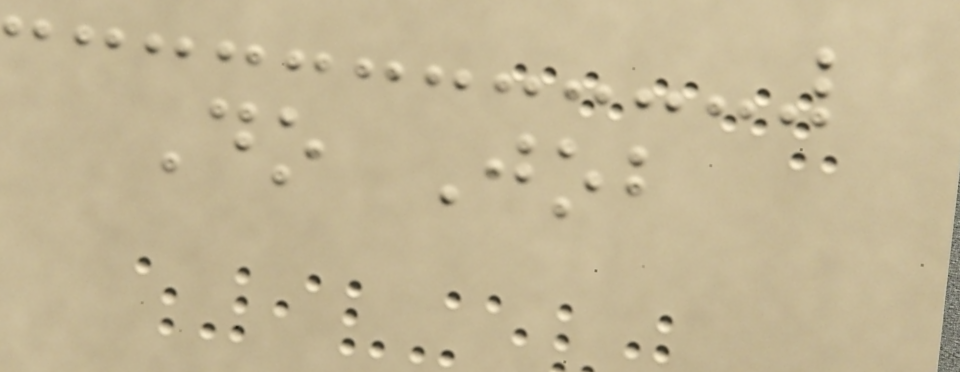Do Job
